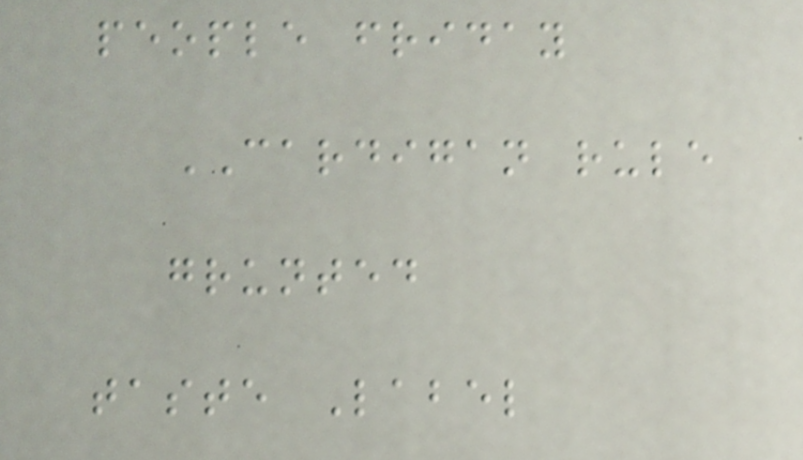people friday
CARDIGAN rule
grunted
taste Label
